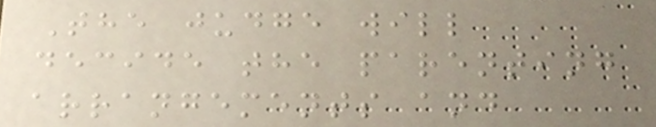The judge will
decide the parenting
arrangements and
